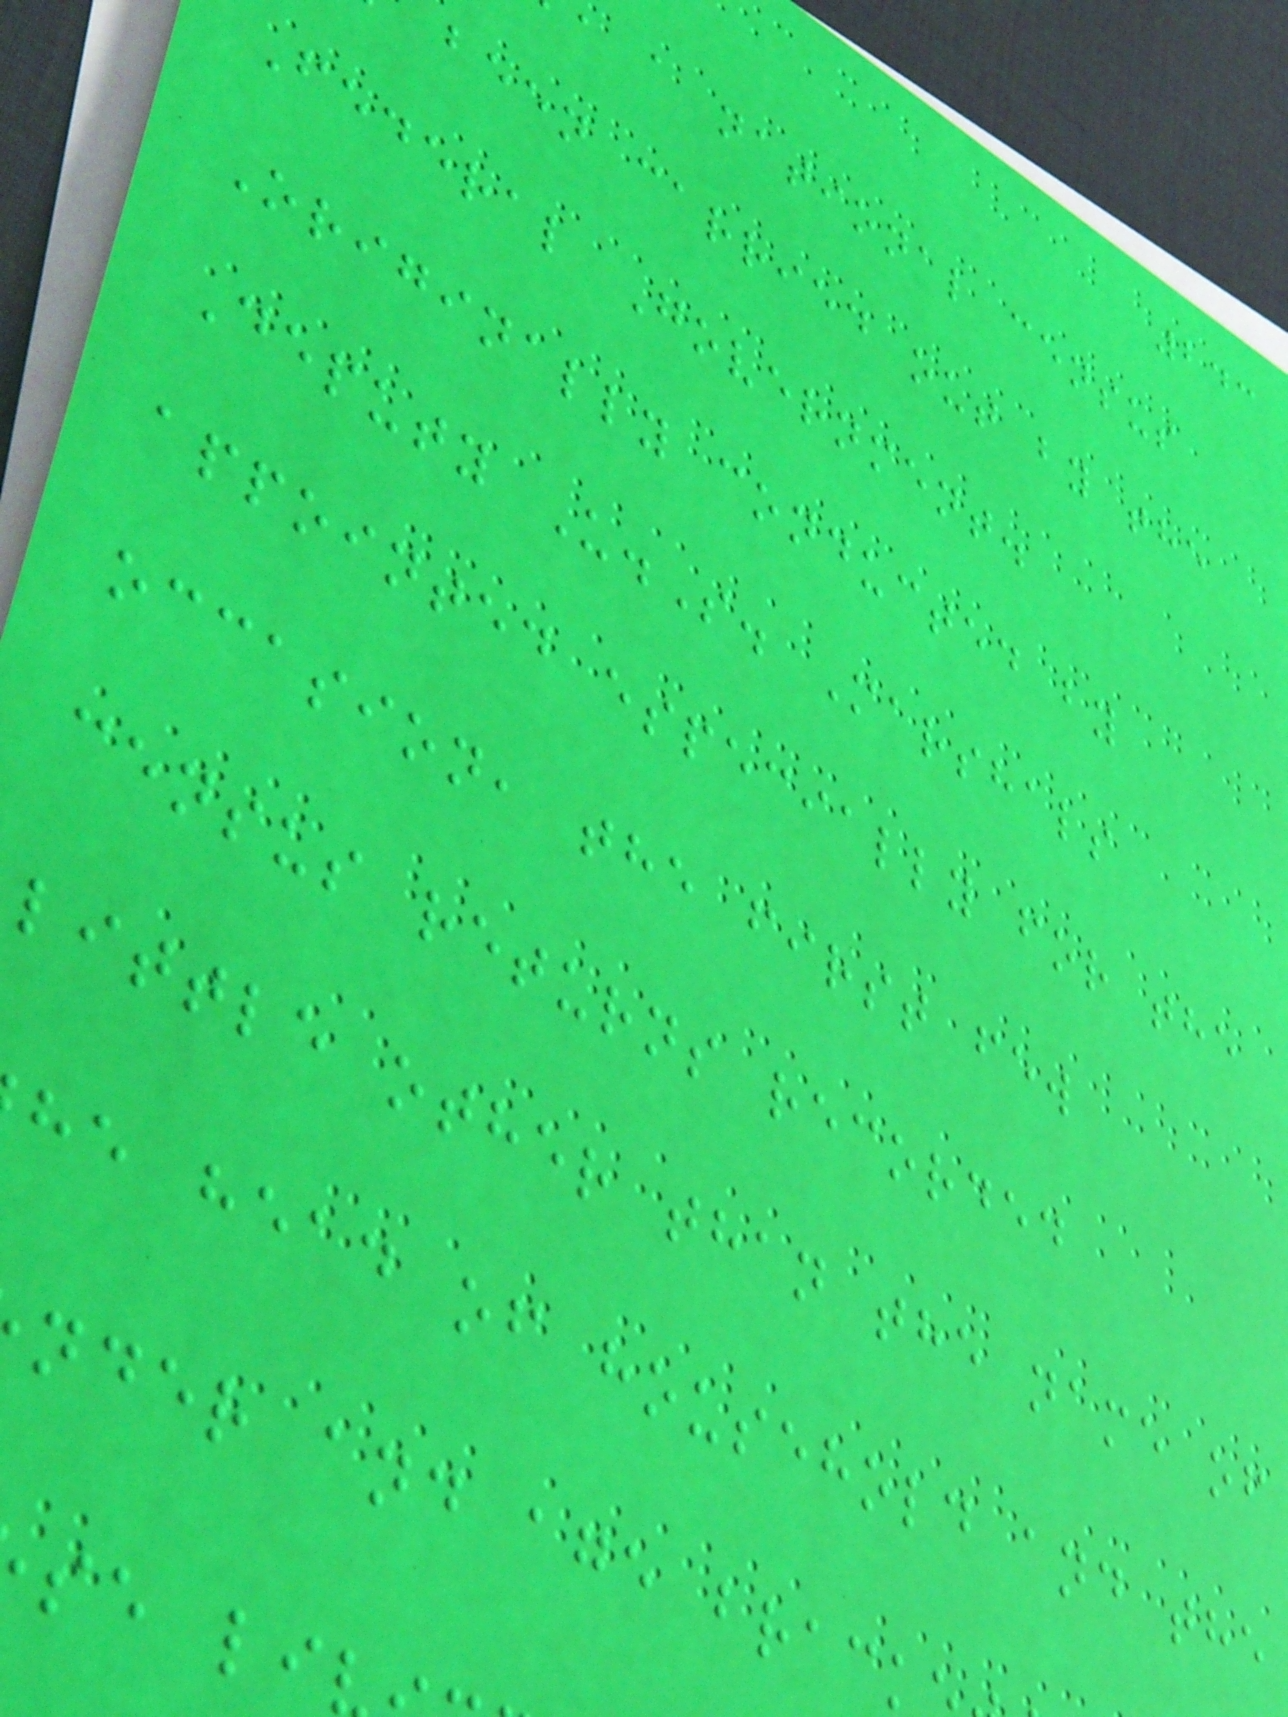243
a national census
been carried out by the
Federal Government.
Originally conducted by
Deputy U.S. Marshals
appointed especially for the
occasion, the first few
census returns recorded
little other than the name of
he head of household and the
nder and age brack
